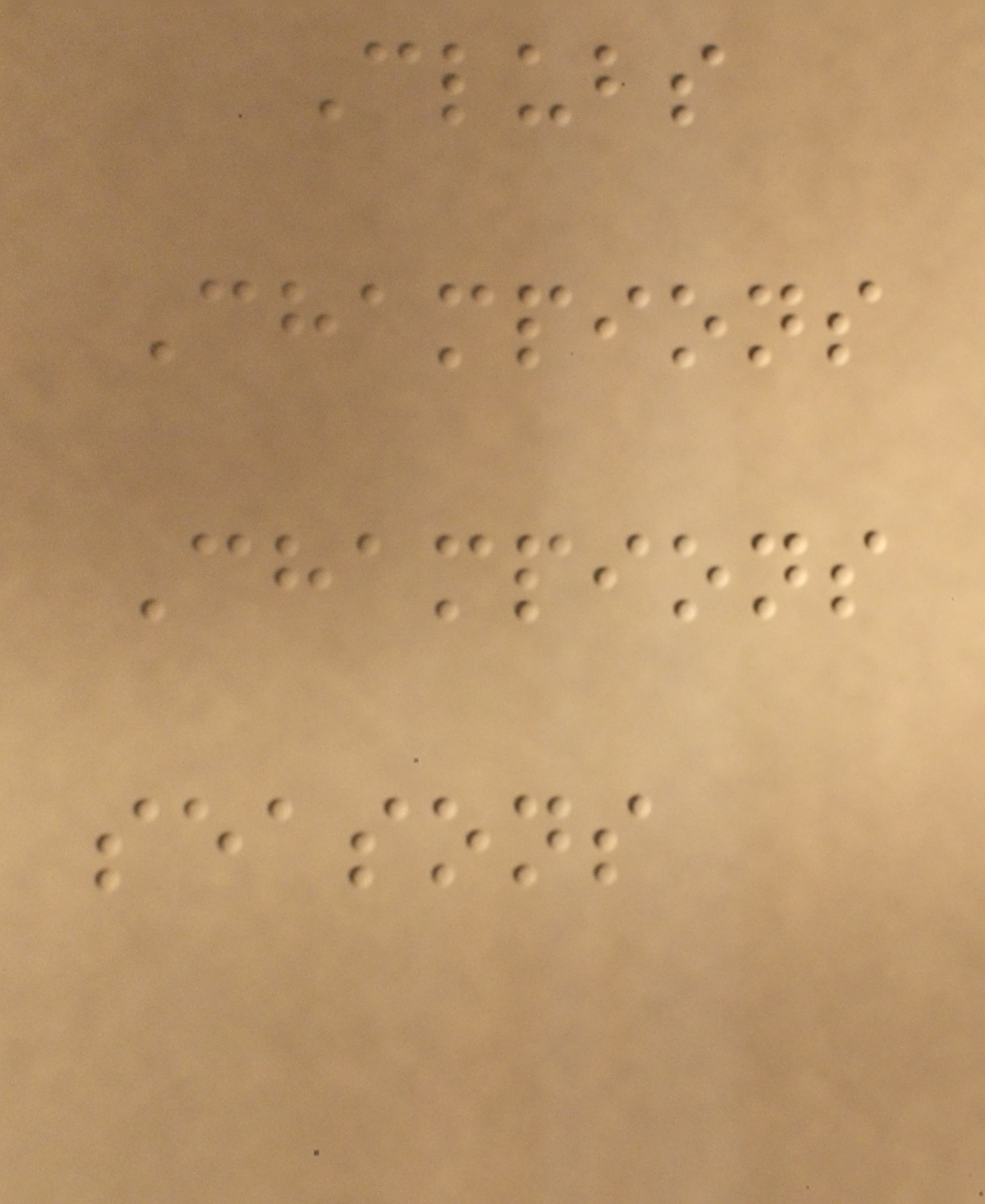Clubs
Champions
Champions
seasons
